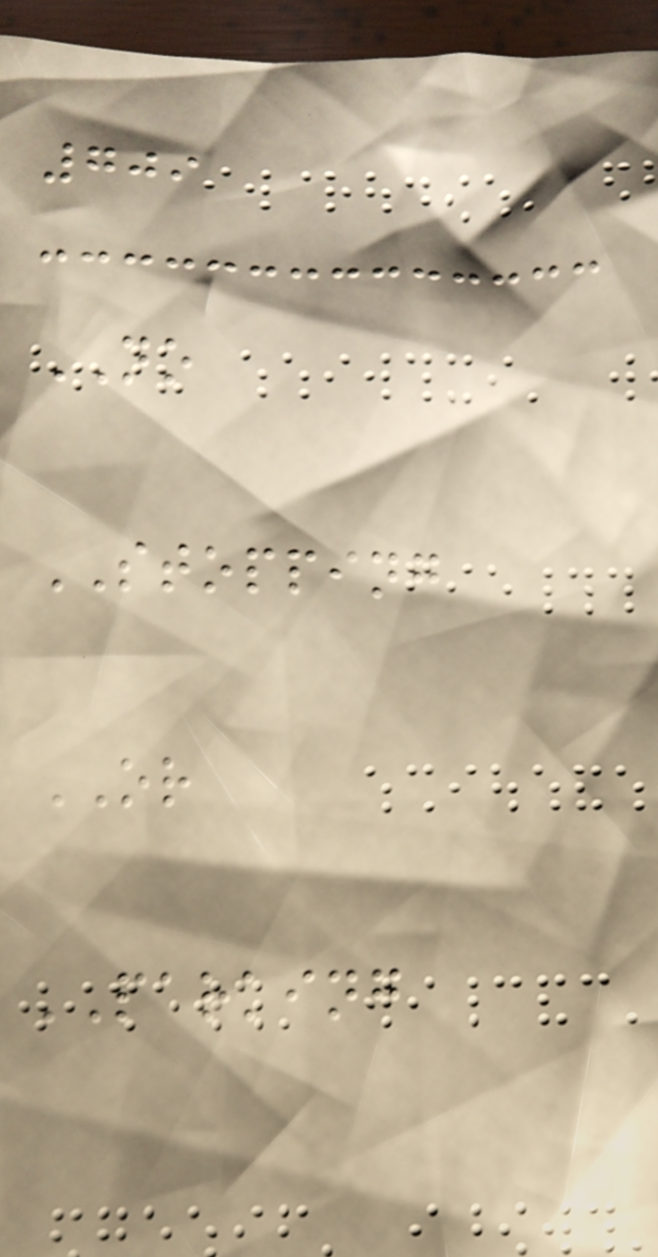709
NO
STOPPING
OR
PARKING
